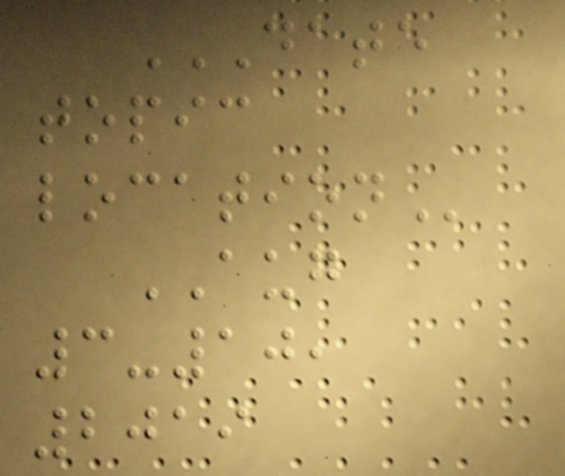DATE
TOPIC
LOCATION
AUG
3-10,
2019
